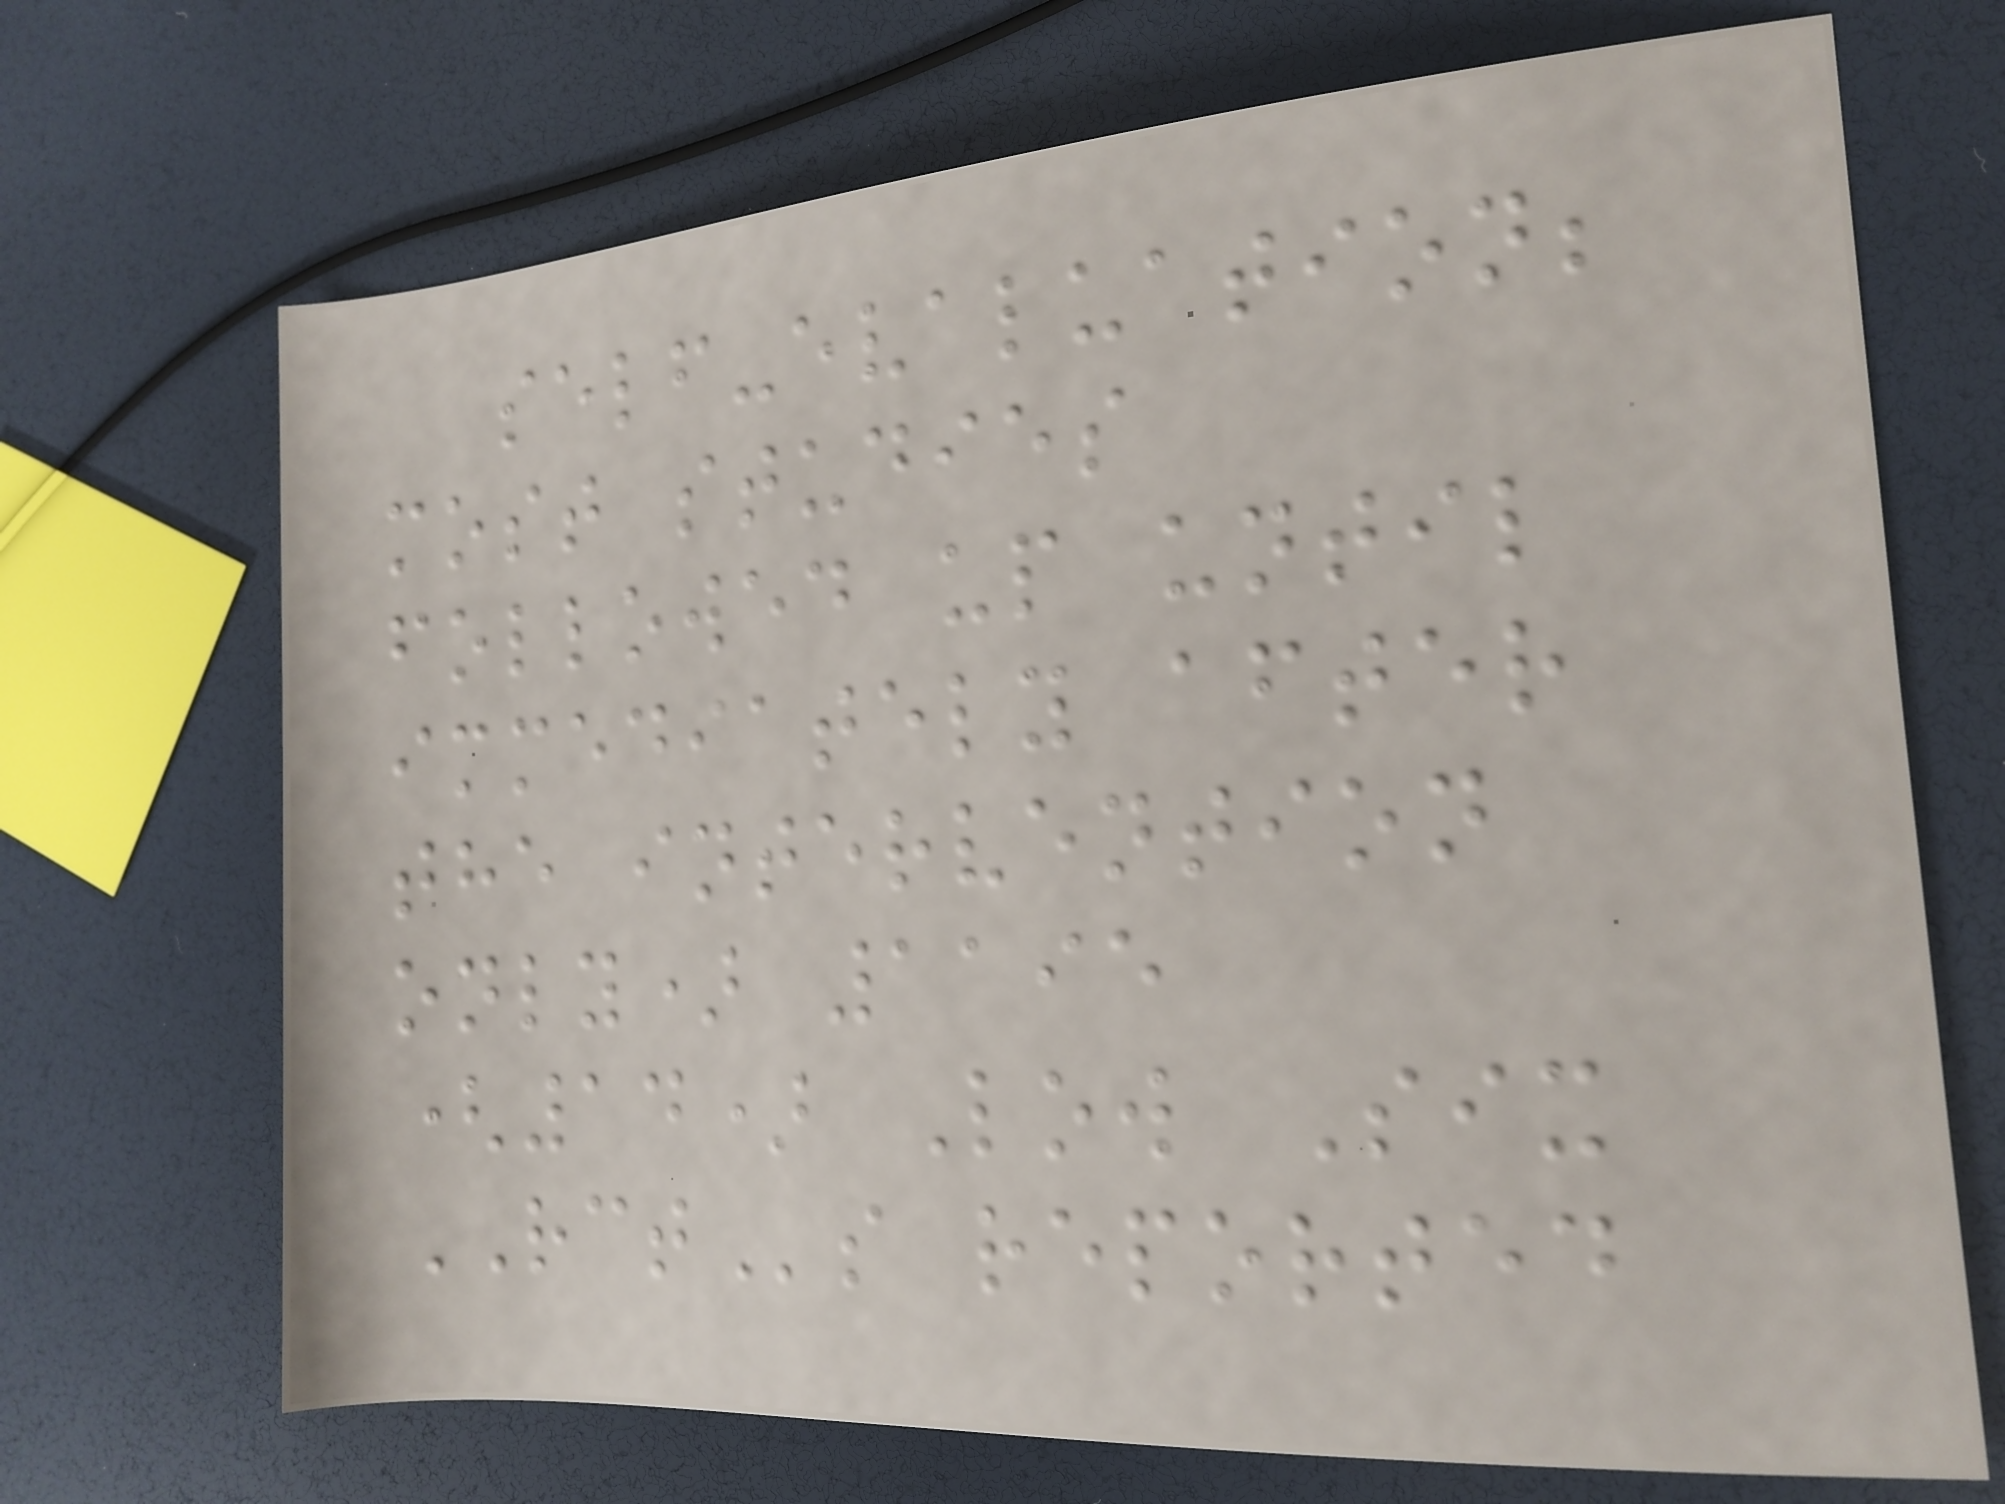self-evaluation;
most studies
followed up until
immediately after
the intervention
only) 1195
(14) Low Six
RCTs reported
